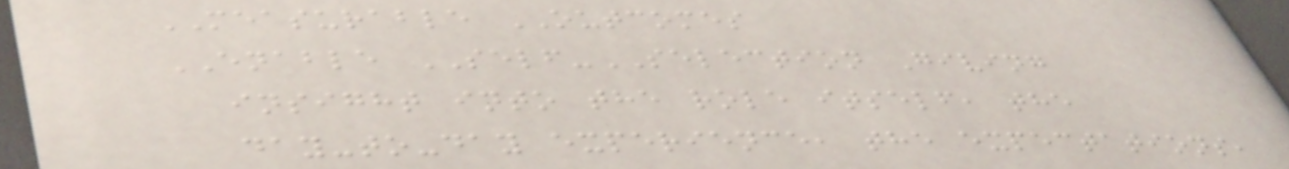MEASURABLE OUTCOMES
ENABLE SELF-SELECTION Giving
insight into the role itself, the
day-to-day experience, the expectations,
